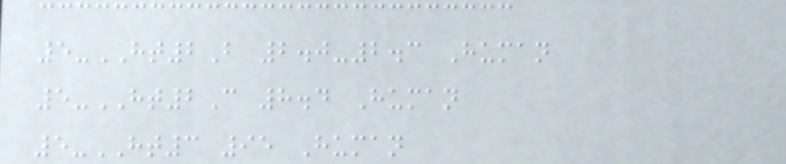5-HT2B 2.0-2.3 Human
5-HT2C 8.4 Human
5-HT3 95 Human
